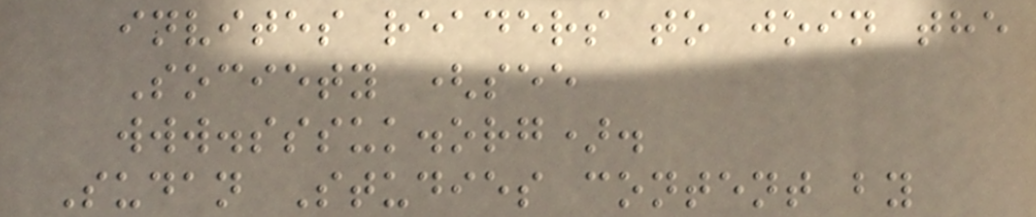invites readers to join the
Society (see
www.sssuk.org).
Sudan Studies content by
